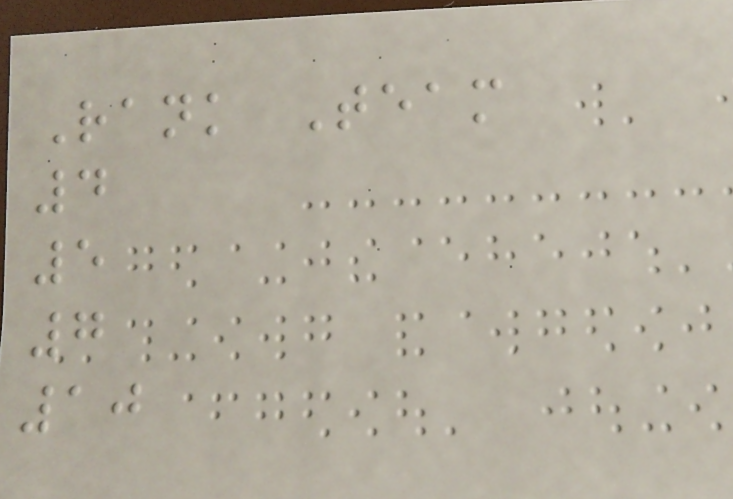Rank Team
4
5
7
10
